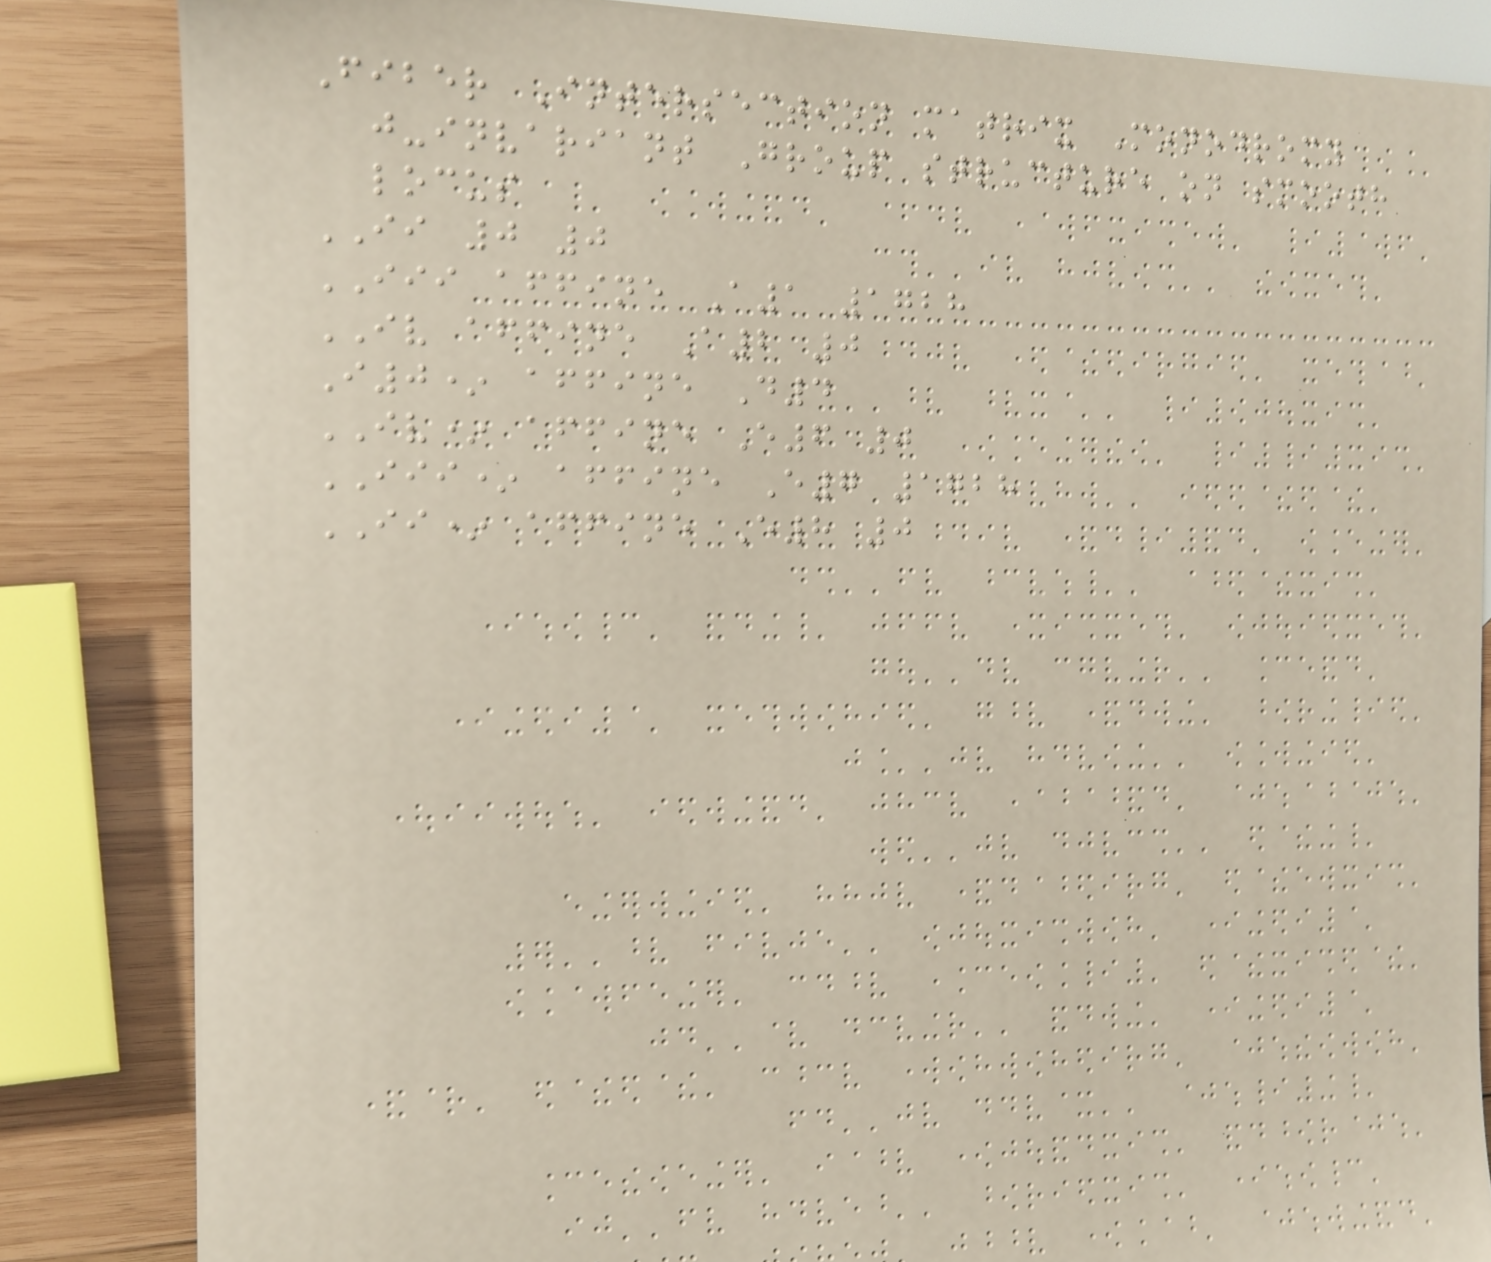Fiber Intersection matrix Monodromy
j-invariant Group structure on smooth
locus
II 0 0
III affine A1 1728
IV affine A2 0
I0* affine D4
IV* affine E6 0
III* affine E7 1728
II* affine E8 0
